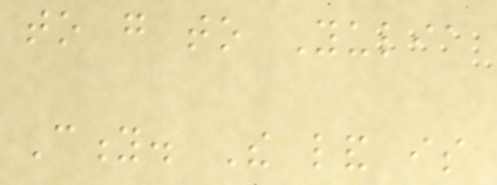to go to Yulia
City. The land is
